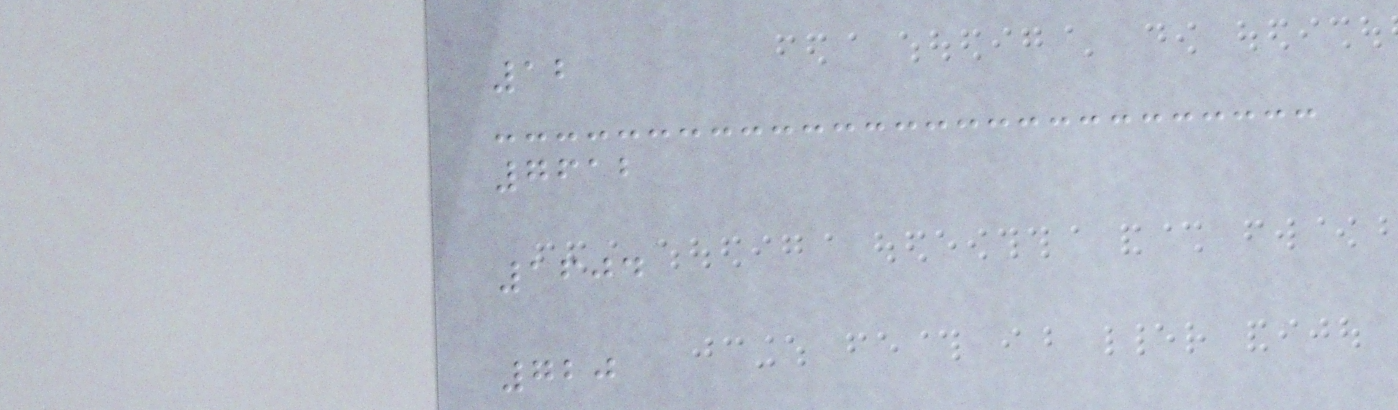12
7612
1604
720
